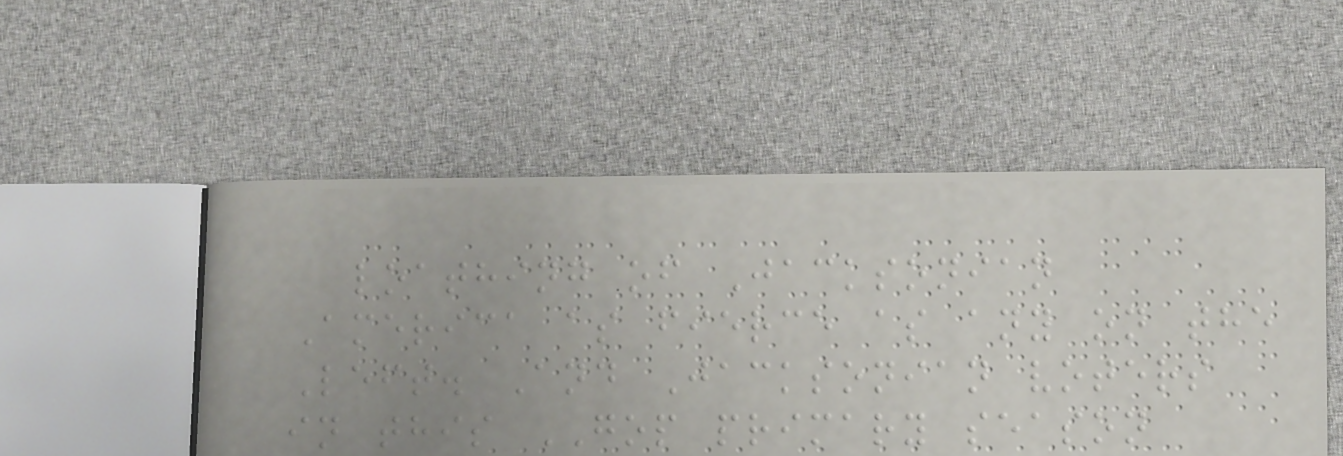loathing of Jacksonian
America as fierce as any on the
Left. And Jacksonian voters
in this GOP primary season
